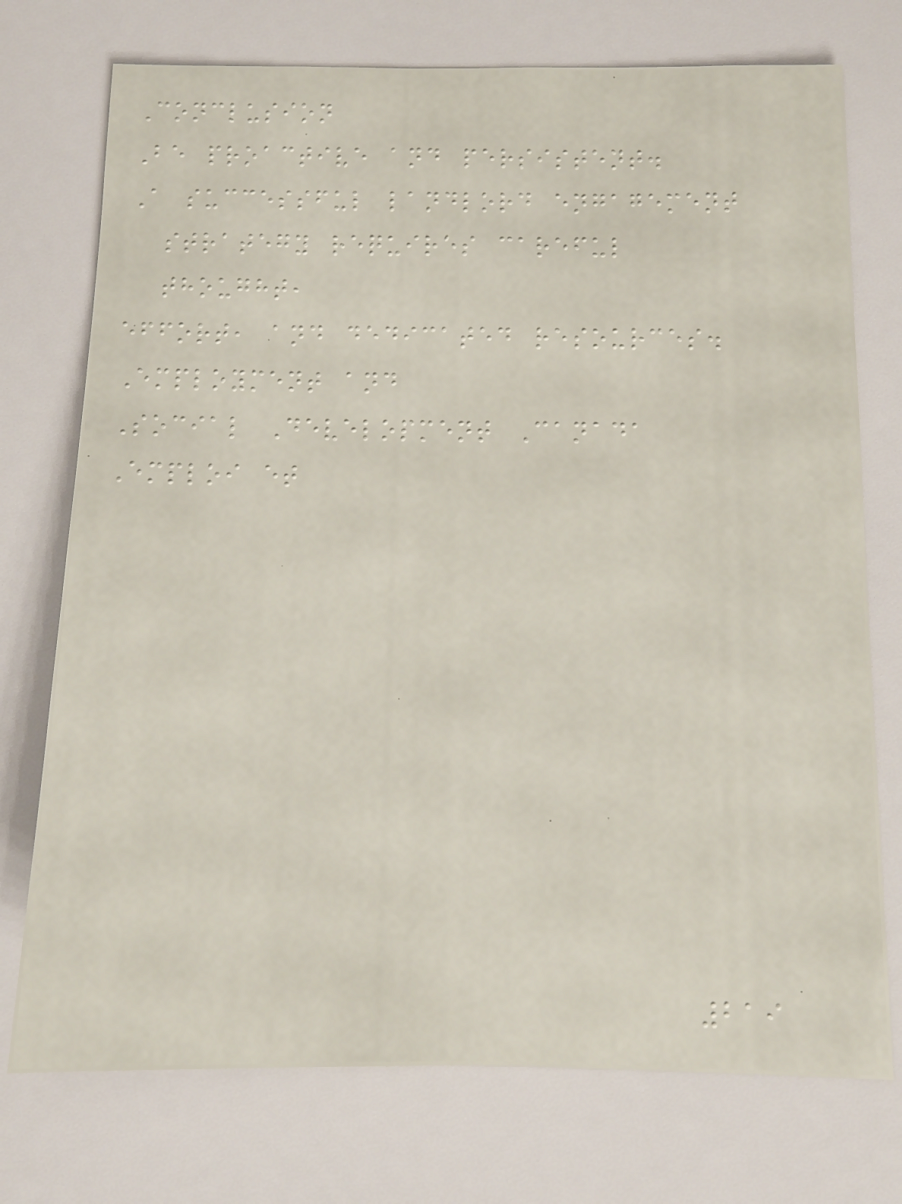Conclusion
Be proactive and persistent.
A successful landlord engagement
strategy requires careful
thought,
effort, and dedicated resources.
Employment and
Social Development Canada
Emploi et
219
